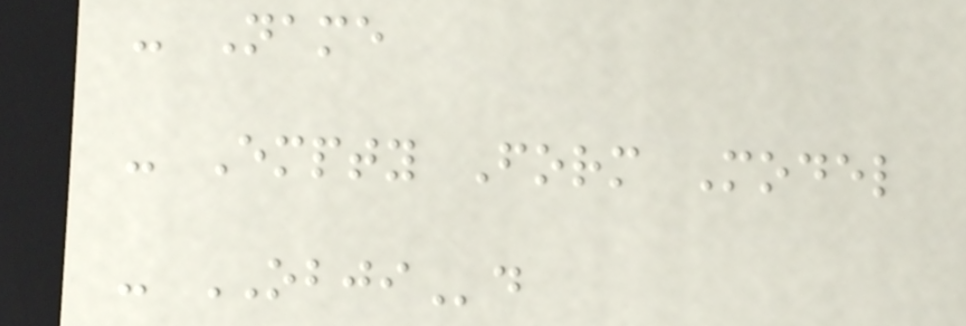- Name
- Empty Form Model
- OBJId
